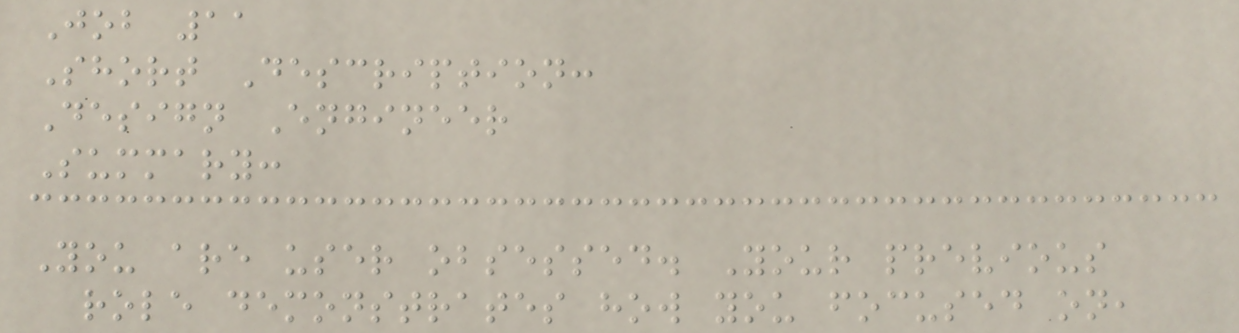Job 11
Short Description:
Design Engineer
Summary:
You are user obsessed. Your previous
role demonstrates how you focused on,
